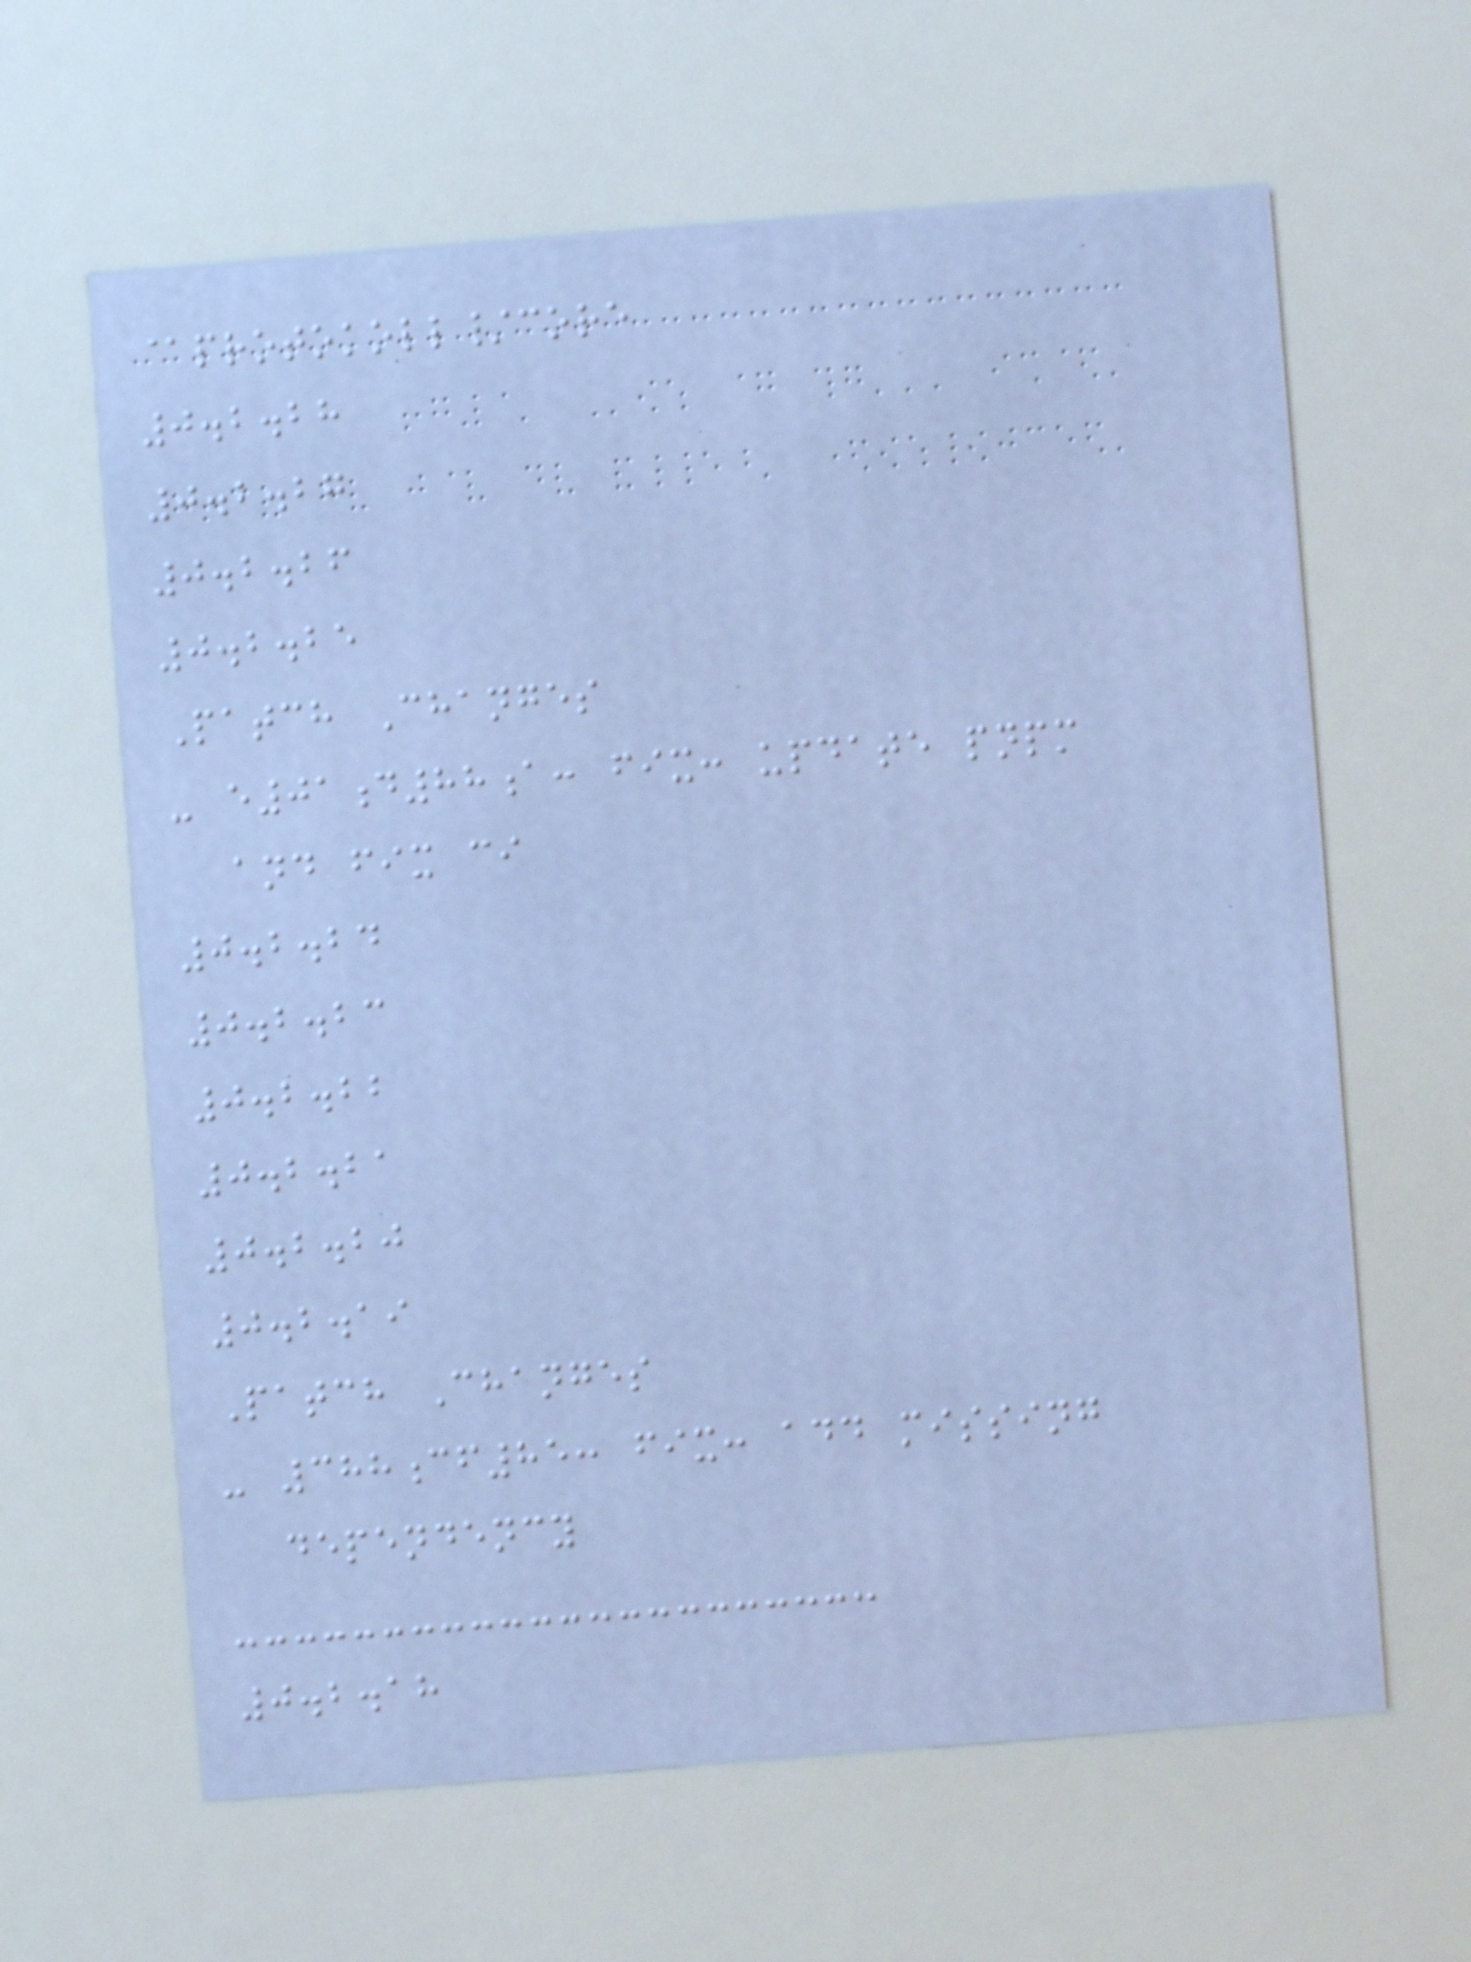@protokoll/core
0.2.28
0.2.27
0.2.26
0.2.25
Patch Changes
- e01d88a: fix: update pnpm
and fix ci
0.2.24
0.2.23
0.2.22
0.2.21
0.2.20
0.2.19
Patch Changes
- 388cf85: fix: add missing
dependency
0.2.18
